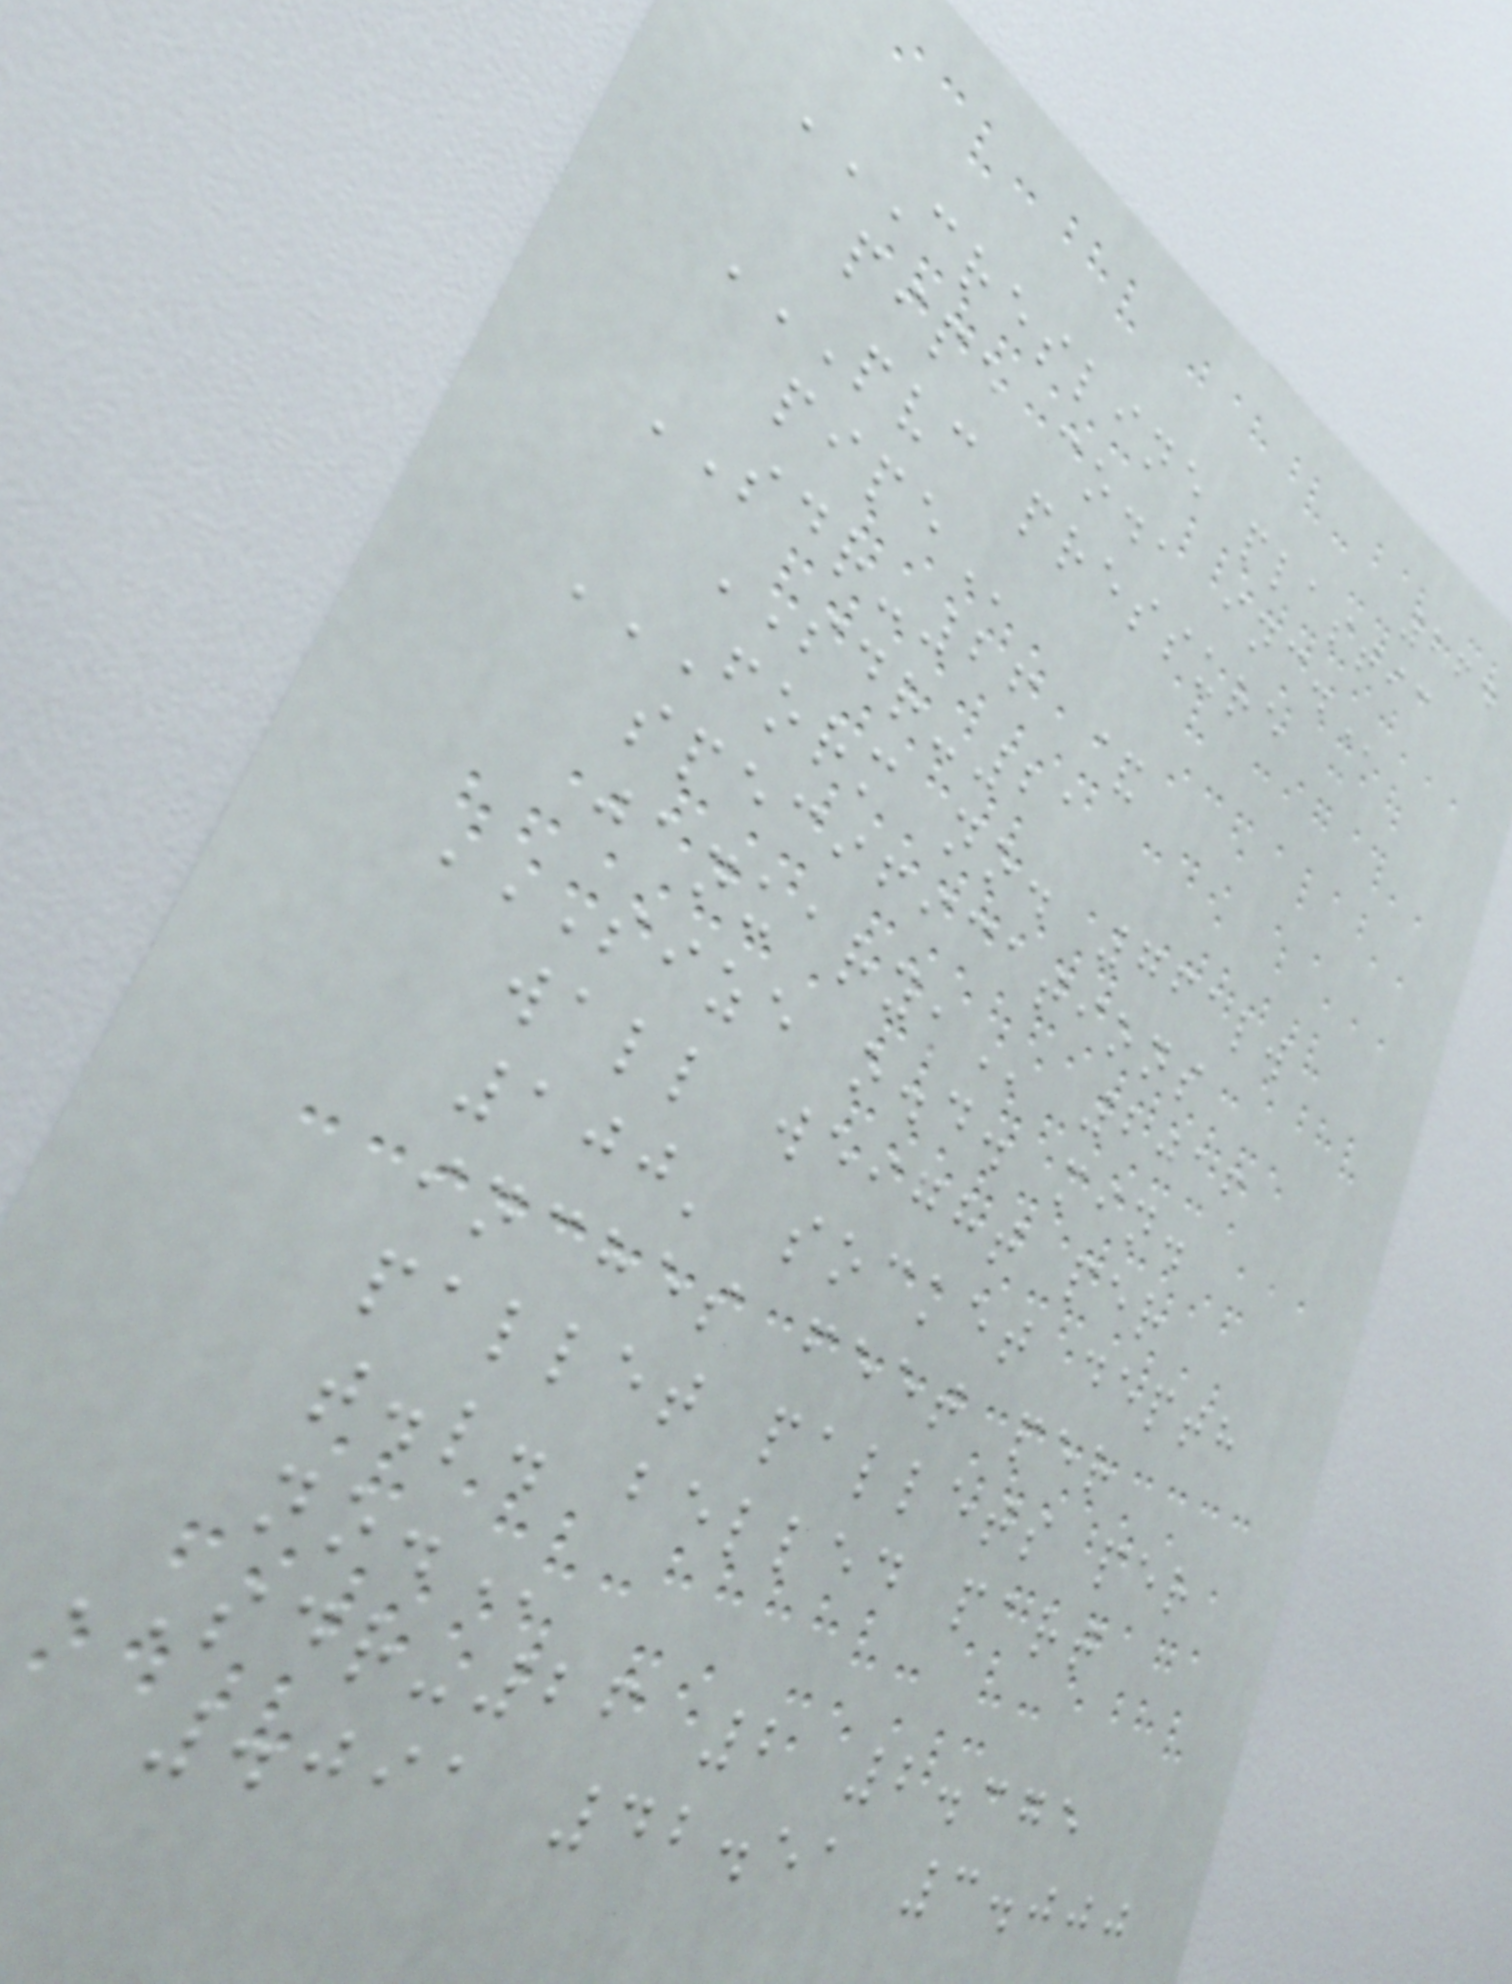264
CRESLINE PLASTIC
PIPE CO., INC.
PVC PRESSURE
PIPE
SDR-26 &
SDR-21
FORM NO. 761LW
SPECIFICATIONS
JANUARY, 2016
SIZE O.D. MIN.
WALL WEIGHT PER
100' SOCKET DEPTH
INCHES FEET PER
PALLET PALLETS PER
T.L. BELLED PART
NO.
SDR-26 2 2.375
.091 42.51 3.000
